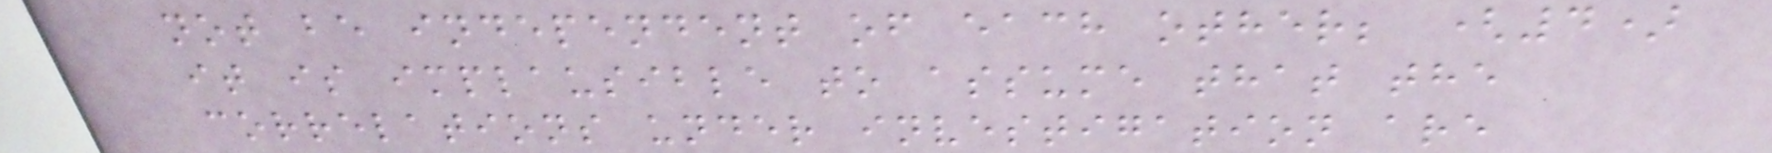not be independent of each other; (4)
it is implausible to assume that the
correlations under investigation are
